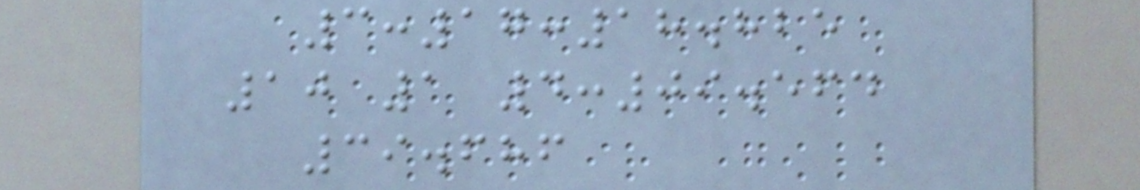3:17:18.825
10 1 4:09.564
39.686
